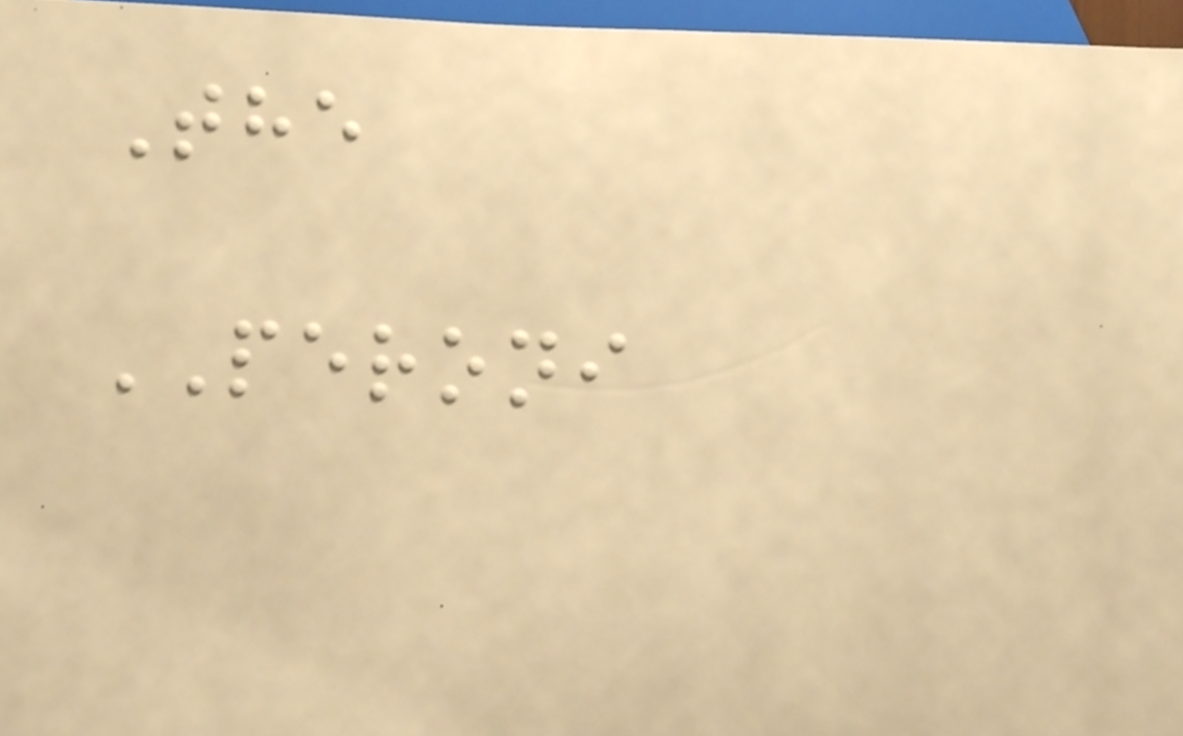The
PERONI
